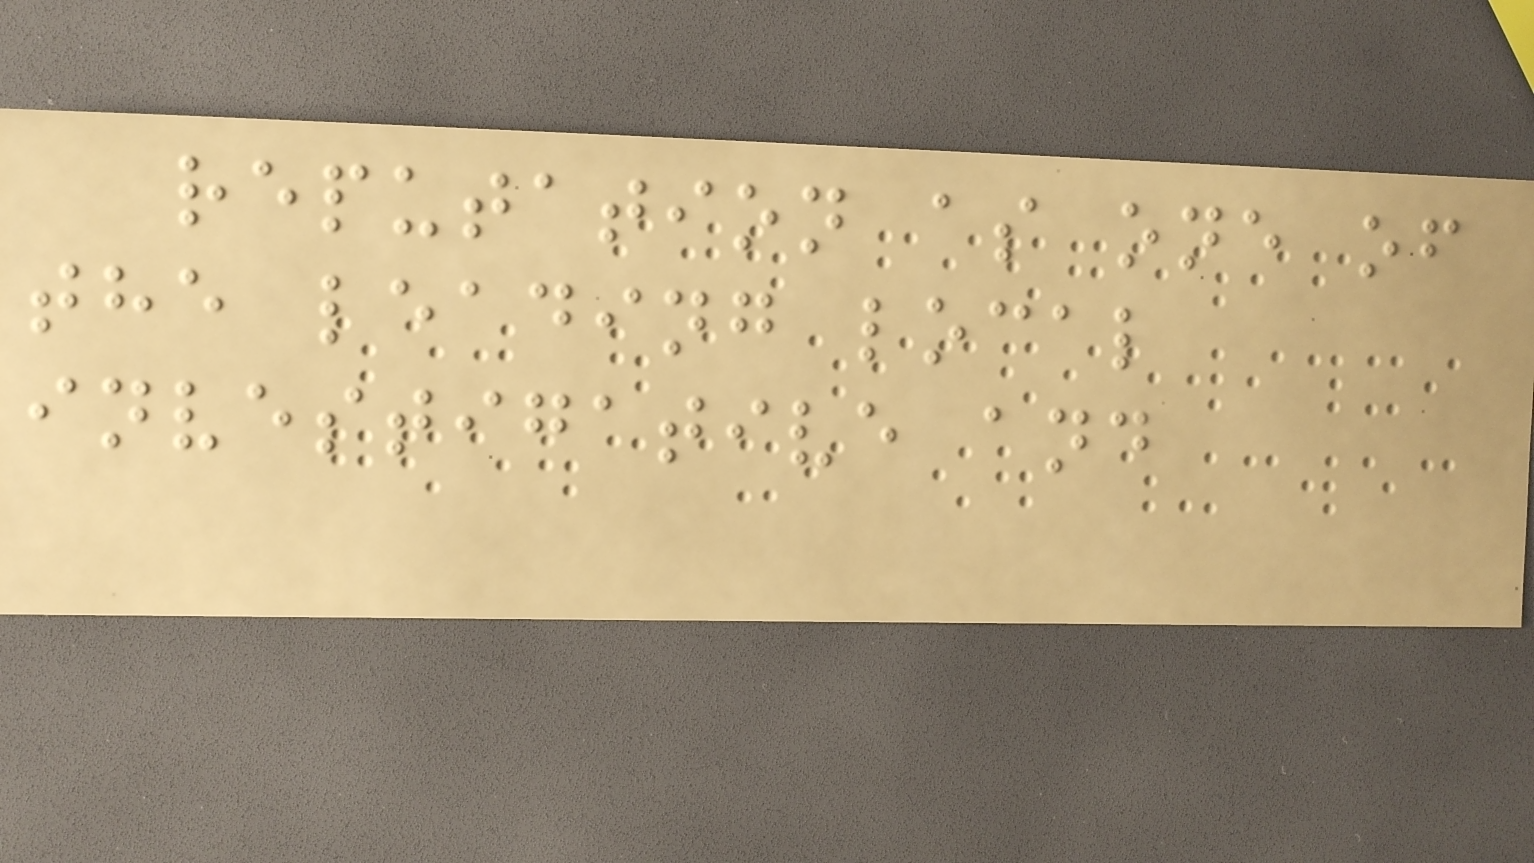reputation as one of
the leading local
investigative and
